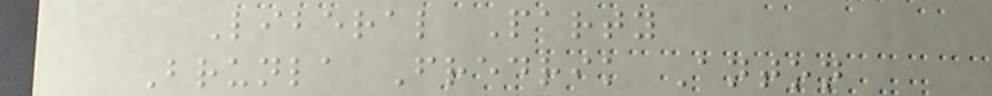Liberal Party
Brunla Fredrik Anton
